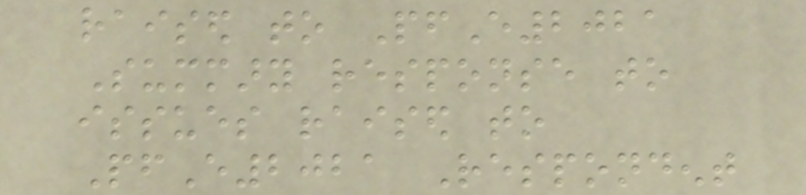raised to PfE2021
Summary response to
issues raised to
PfE2021 Respondent
